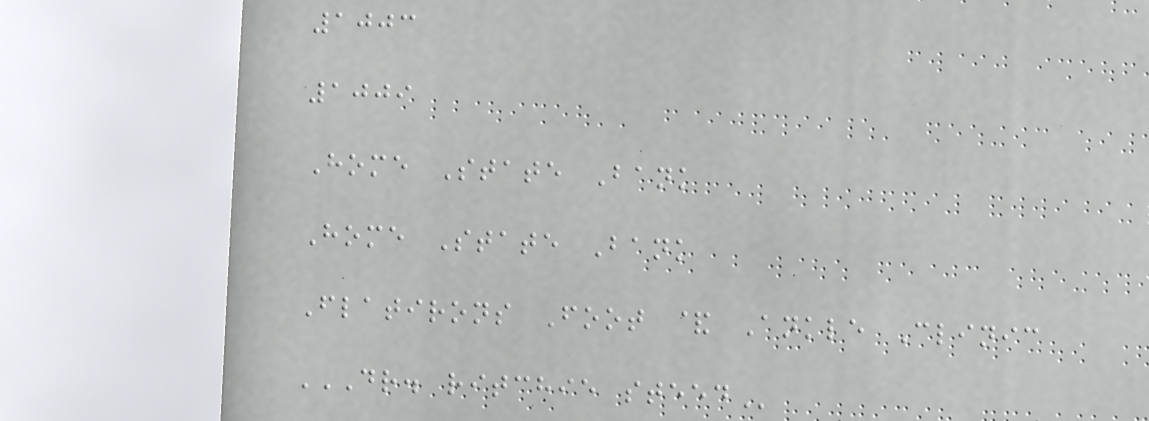1003
1009
Home State Bank
Home State Bank
Flatirons Foot & Ankle Clinic
DR. RITCHIE STEED
